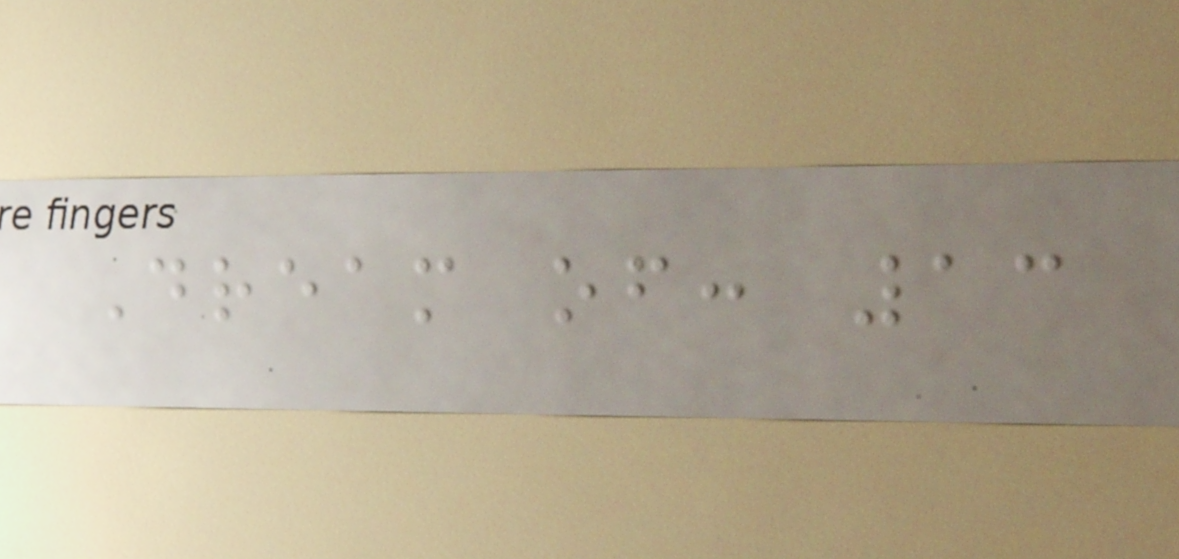Dream of: 13
